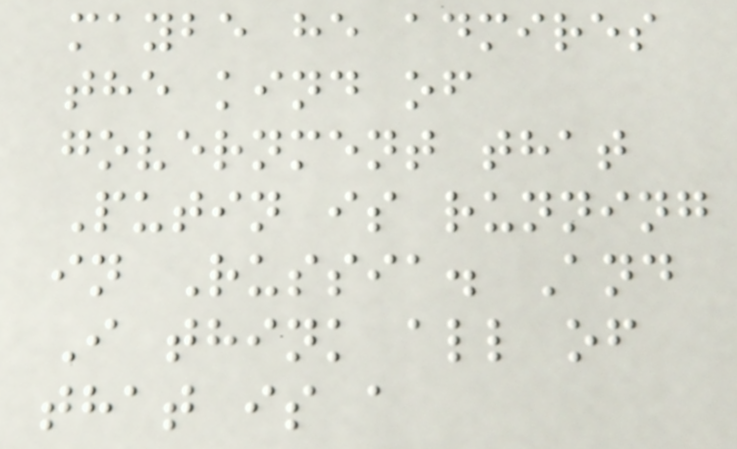maybe he admires
the kind of
government that
Putin is running
in Russia. And
I think all of
that is a
